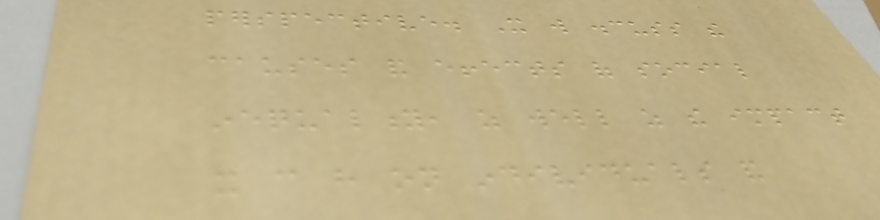perspective. It will discuss the
causes and effects of social
inequality, as well as the impact
it can have on individuals and
